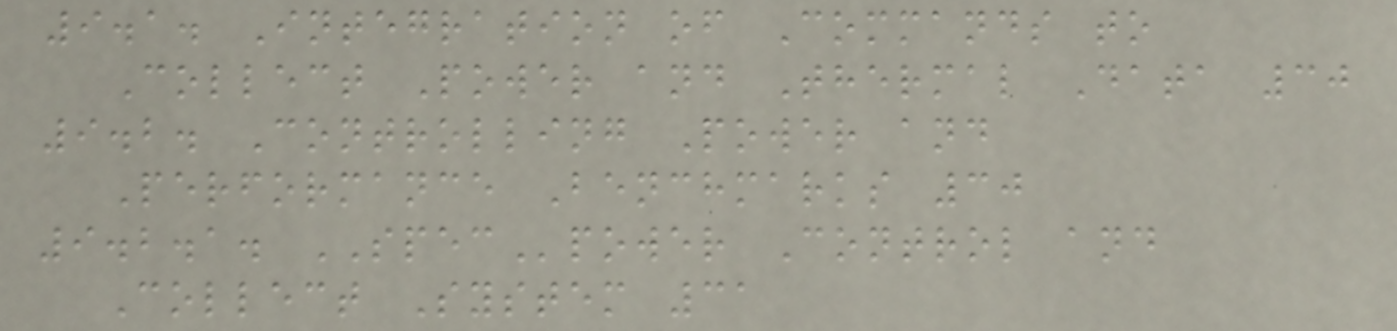9.1. Integration of Commands to
Collect Power and Thermal Data 30
9.2. Controlling Power and
Performance Benchmarks 30
9.2.1. SPECpower Control and
Collect System 31
